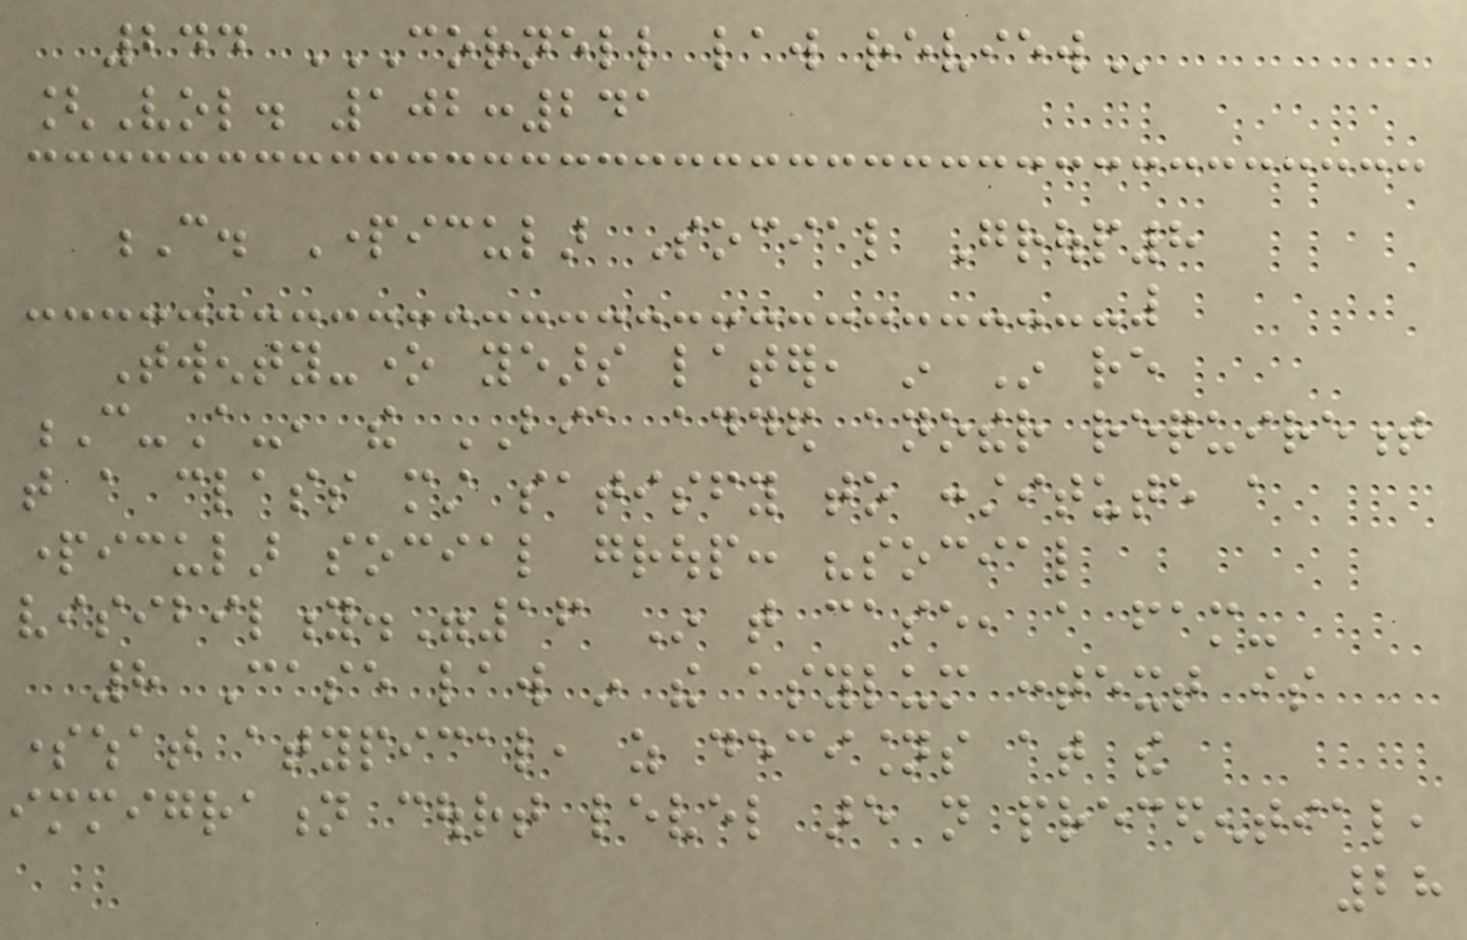244 CORNELL LAW REVIEW
[Vol. 102:241
C. Particular Social Group8
Twenty-one years later, in In re
C-A-, the BIA added another requirement
that a class must satisfy to constitute a
particular social group: "social
visibility."16 In that case, a fam-
8 Case law in the asylum context is
somewhat atypical, as decisions at the
immigration court level are not precedential,
28
